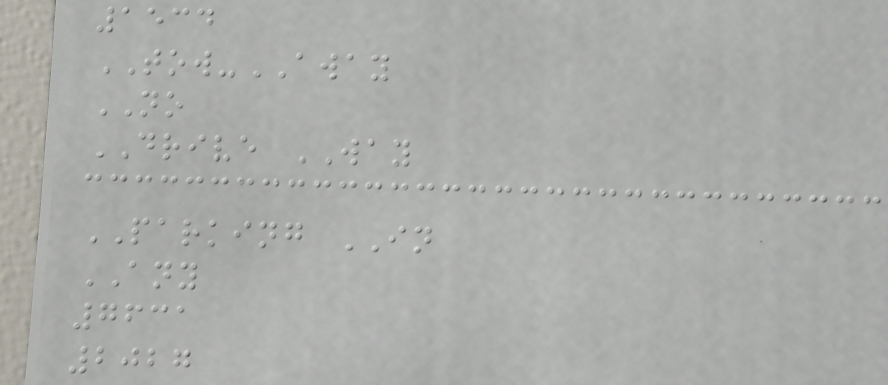1534
TOW-AWAY
NO
DRIVE WAY
PARKING IN
ANY
7631
2027
